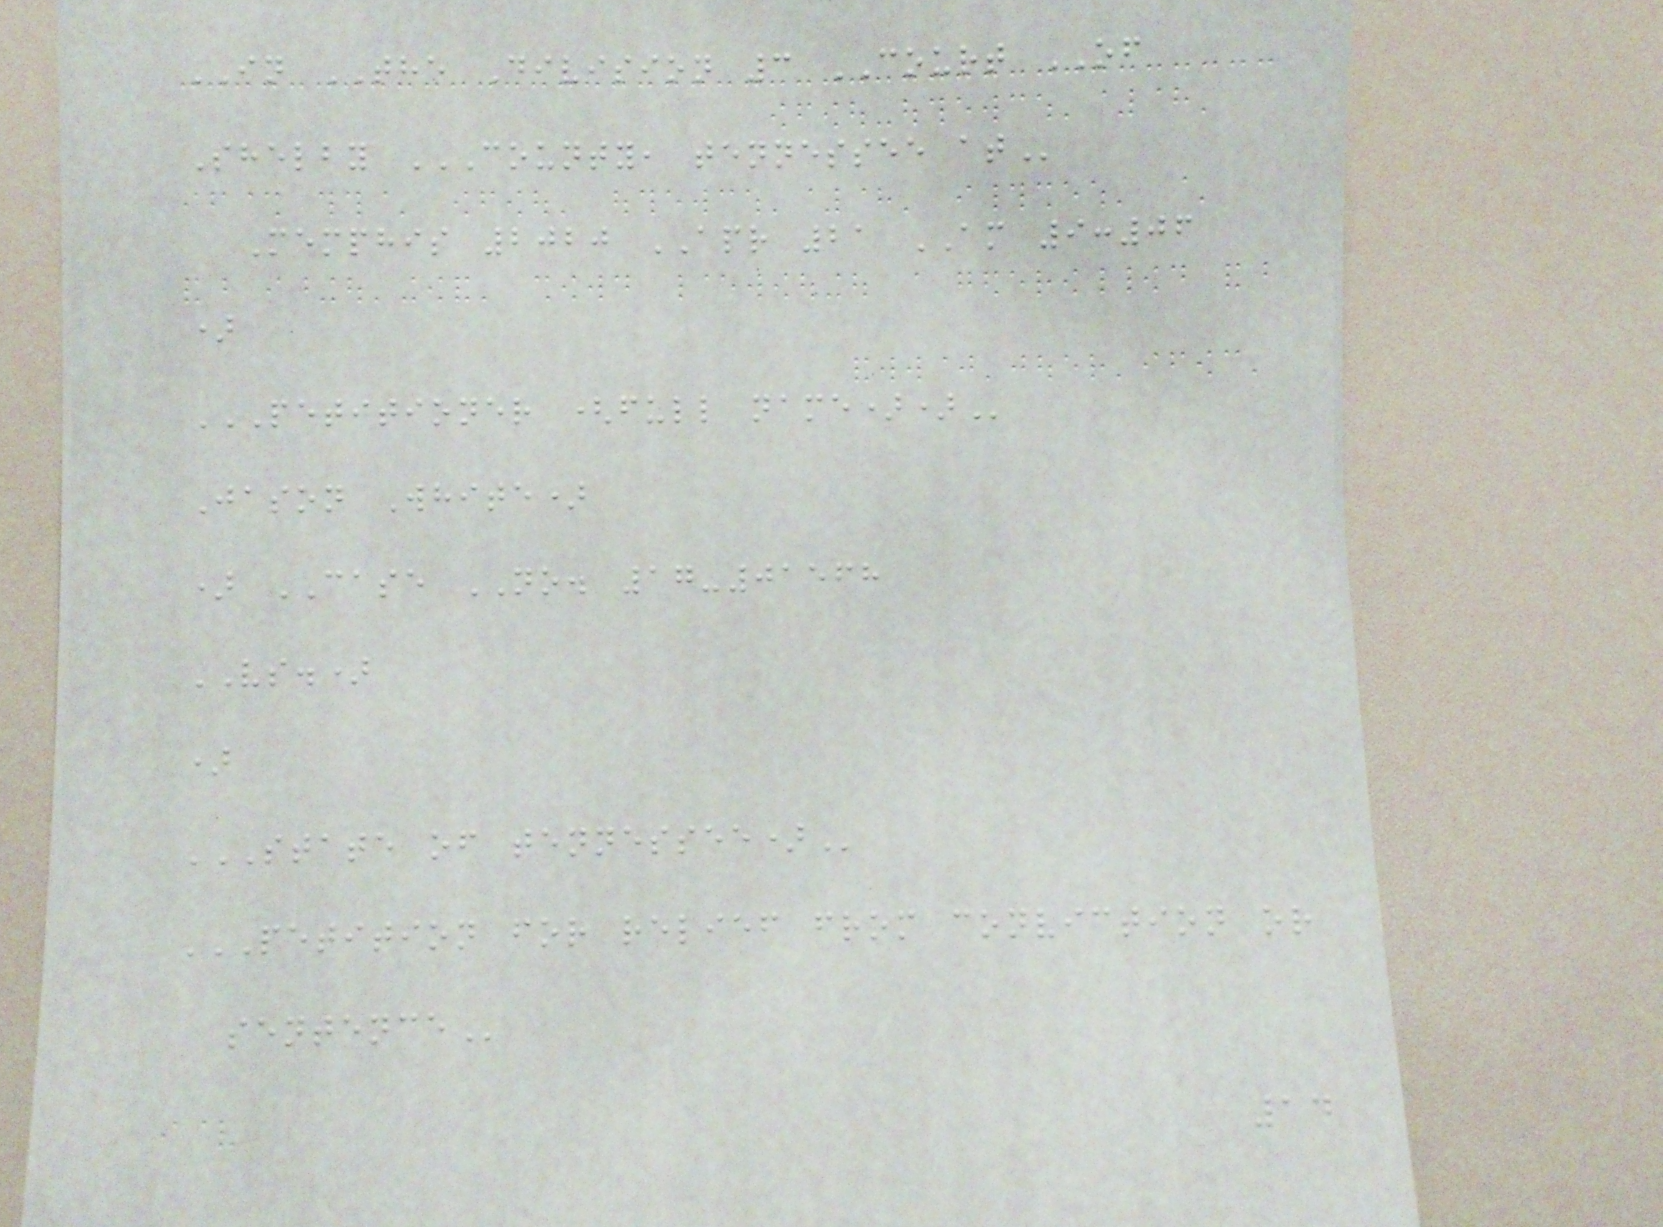IN THE Division 3 COURT OF
Shelby COUNTY, TENNESSEE AT
Memphis 2020 APR 21 AM 9:06
)
PETITIONER (FULL NAME))
Jason White)
) CASE NO. 17-01568
VS.)
)
STATE OF TENNESSEE)
PETITION FOR RELIEF FROM CONVICTION OR
SENTENCE
14
